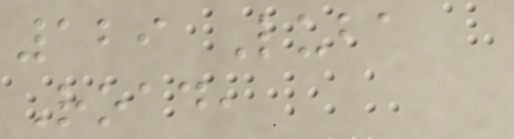129 Luba
Road,
